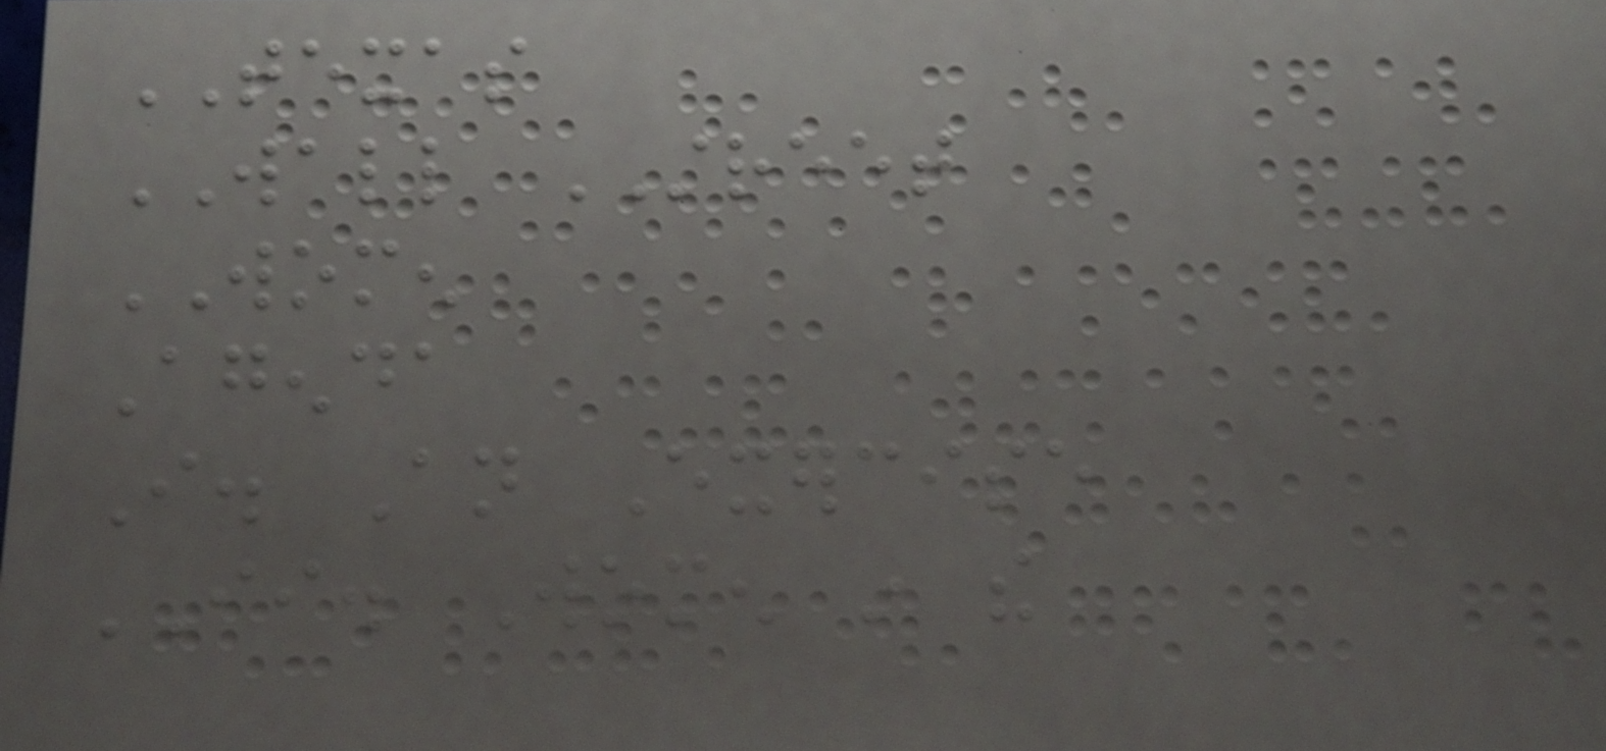TEXAS
WALL STREET
WOMEN
Agenda
I. An Exercise
II. Women in the
